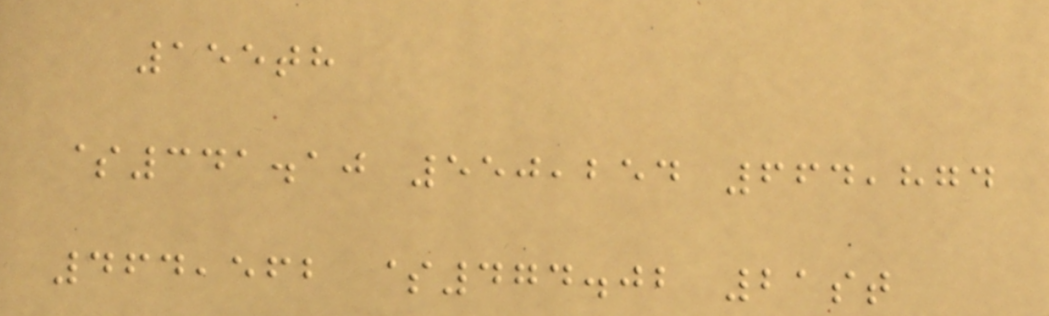155th
$341.10 550,254 664,874
464,562 $474.02 21st
